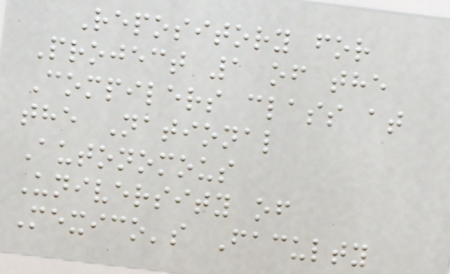Repository for
Project 1 of the
Compilers class at
the National
Autonomous
University of
Mexico's Faculty
